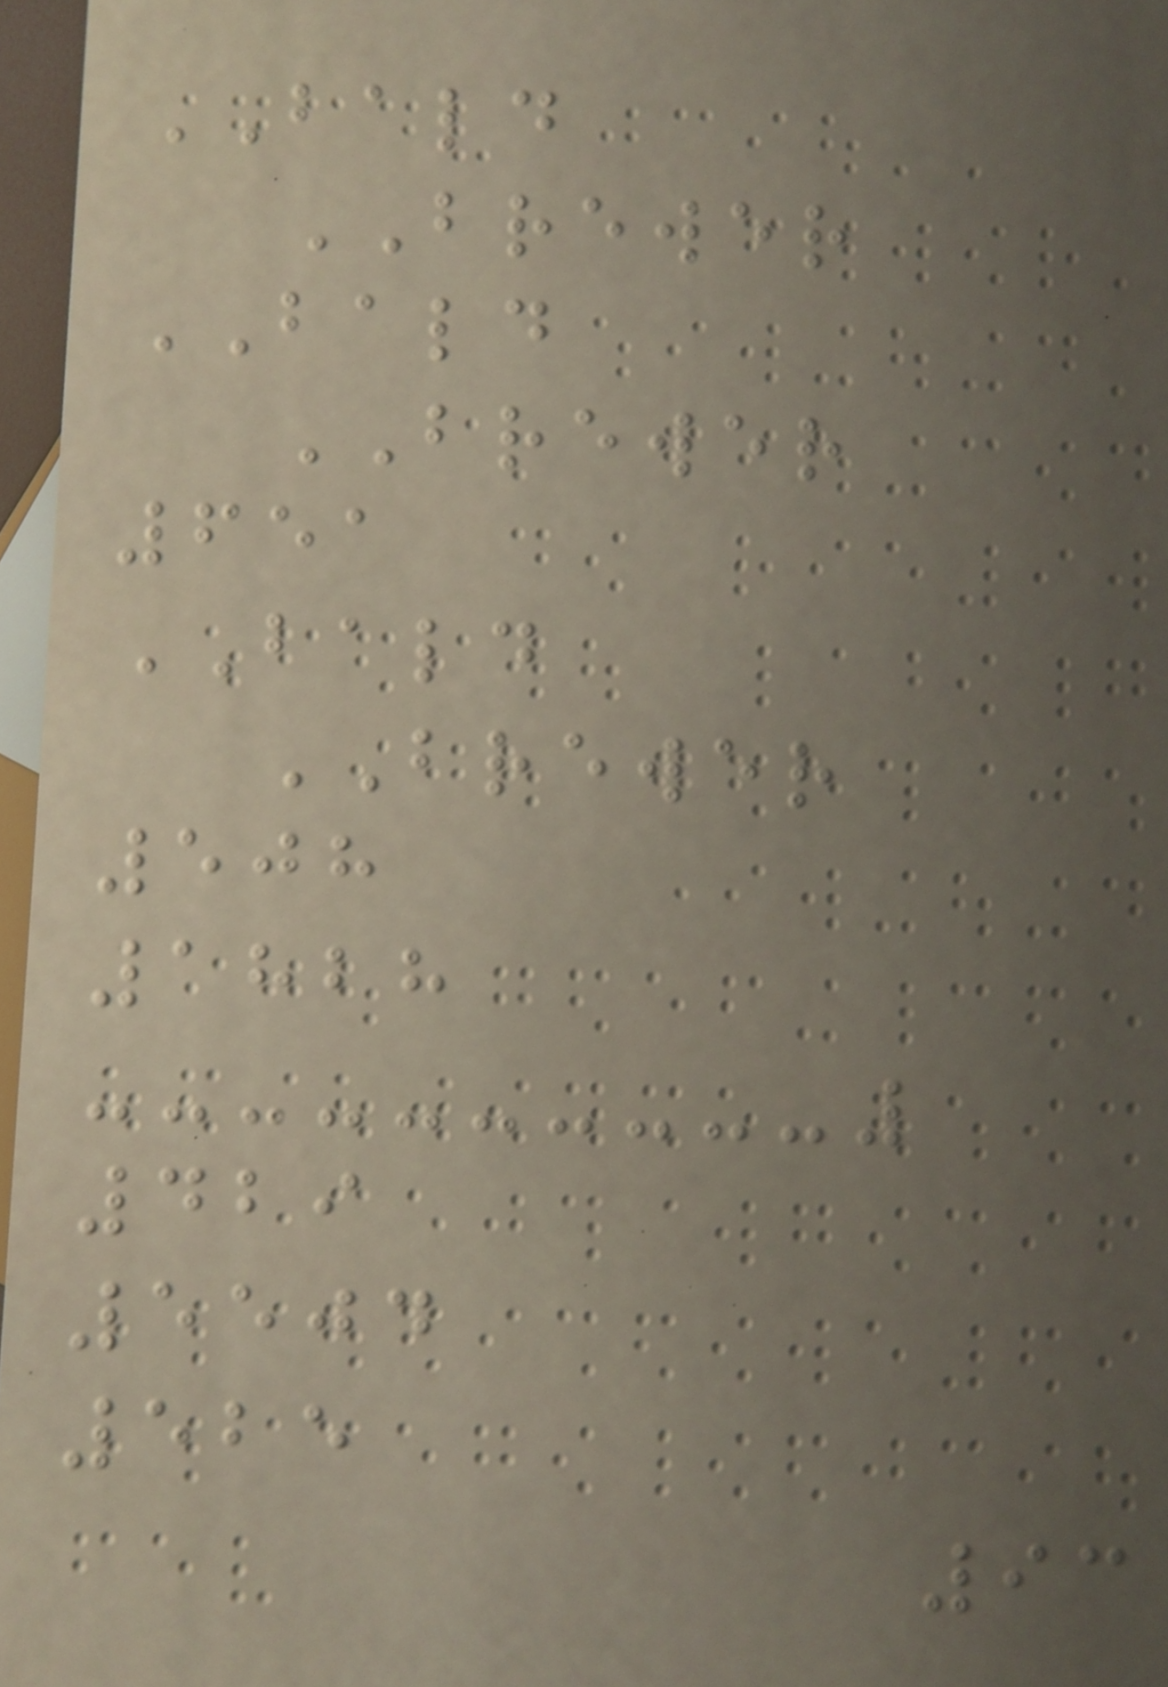BALD
BREWER
BALD
BREWER
651
BALD
BREWER
508
1828
429
5504
525
93
